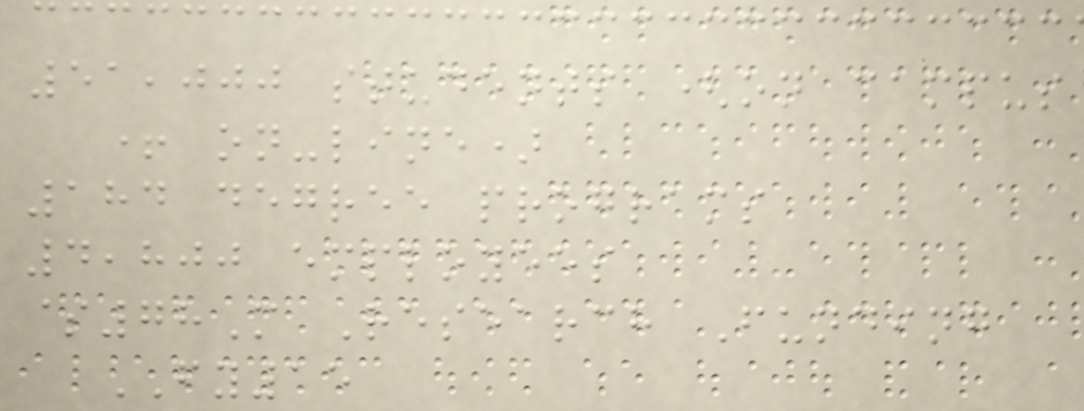51,000 students (on campus
+ on-line)
184 degree programs
4,800 employees
$78M Research Funding
FY15
